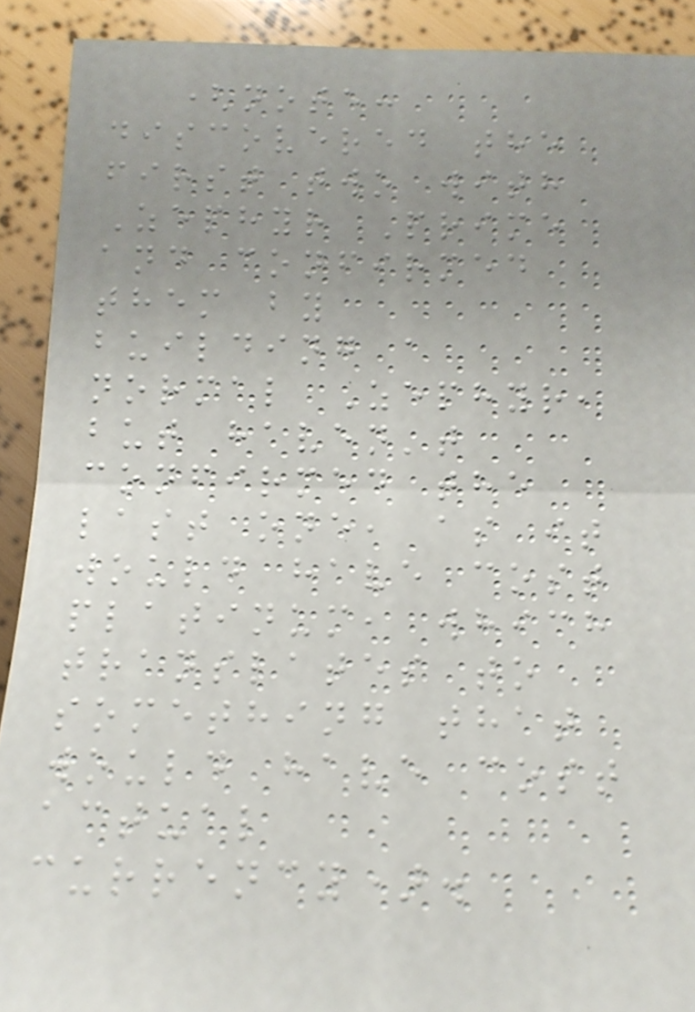(note:
discovered the
first two with
Zephyr Prime
and confirmed
them by
building a
normal Zephyr,
but haven't
confirmed the
last one, as it
would have cost
platinum, which
translates to
something that
would have cost
actual
currency).
